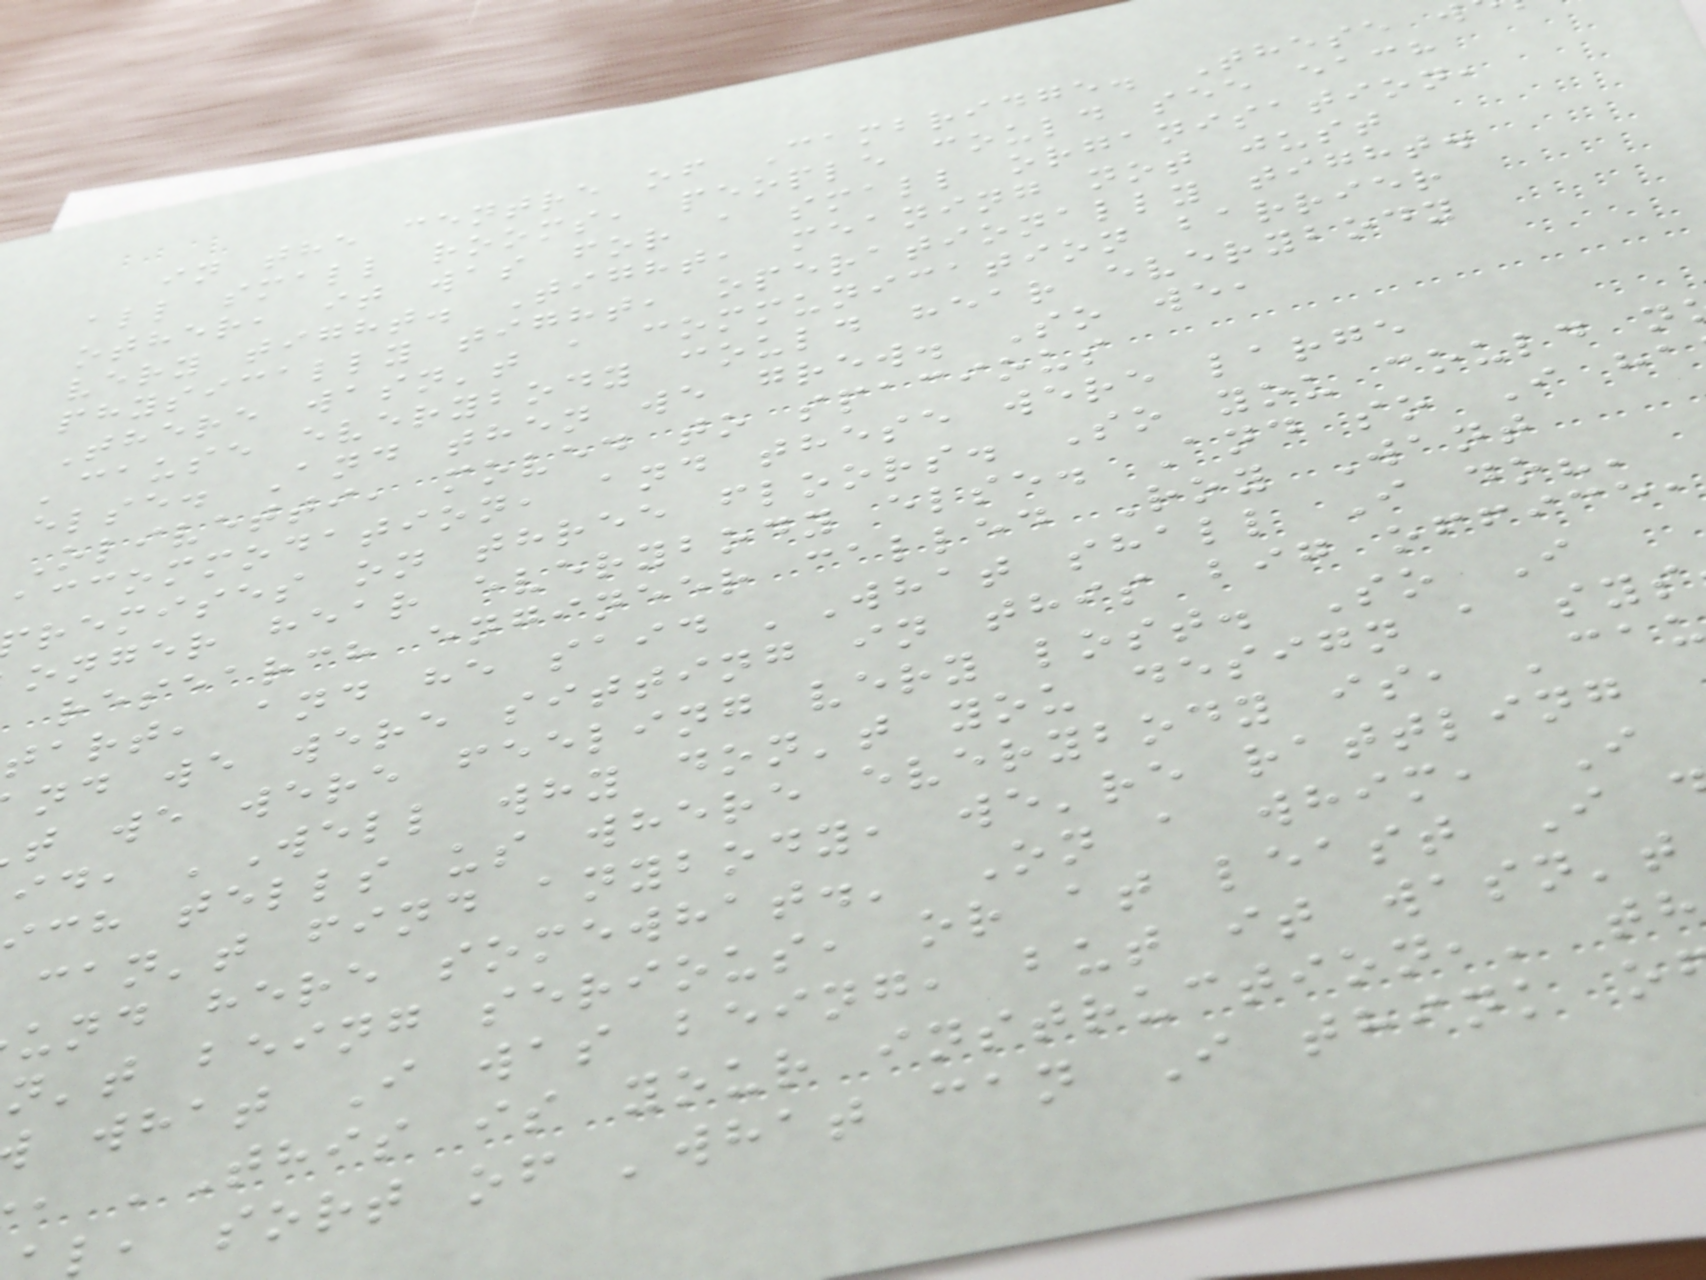in the centre of Cambridge. These w
all small rooms, people could see each
other, it was for a small organisation,
very tight. Tight, meaning not just
physically tight, operationally tight.
There wasn't a communication barrier
'cause everybody could hear everybody
else. And then we grew. So we,
Olivetti, moved to spacious
accommodation, and these were large
remises on three floors. So you could n
onger hear everybody else. And so I ha
research engineer called Roy Want
tart, and he said 'What shall I do?'
nd we were sitting in this big office,
t we were feeling very lost. So I
id, 'Well why don't you design a sys
ch tells us where everybody is, 'cau
can't find anybody, we're rattling
und here somewhat.' On a whim, I
n't being serious, or at least I
what I was being, but it wasn't
, 'This is your instruction,' th
l, sort of 'what can I think o
